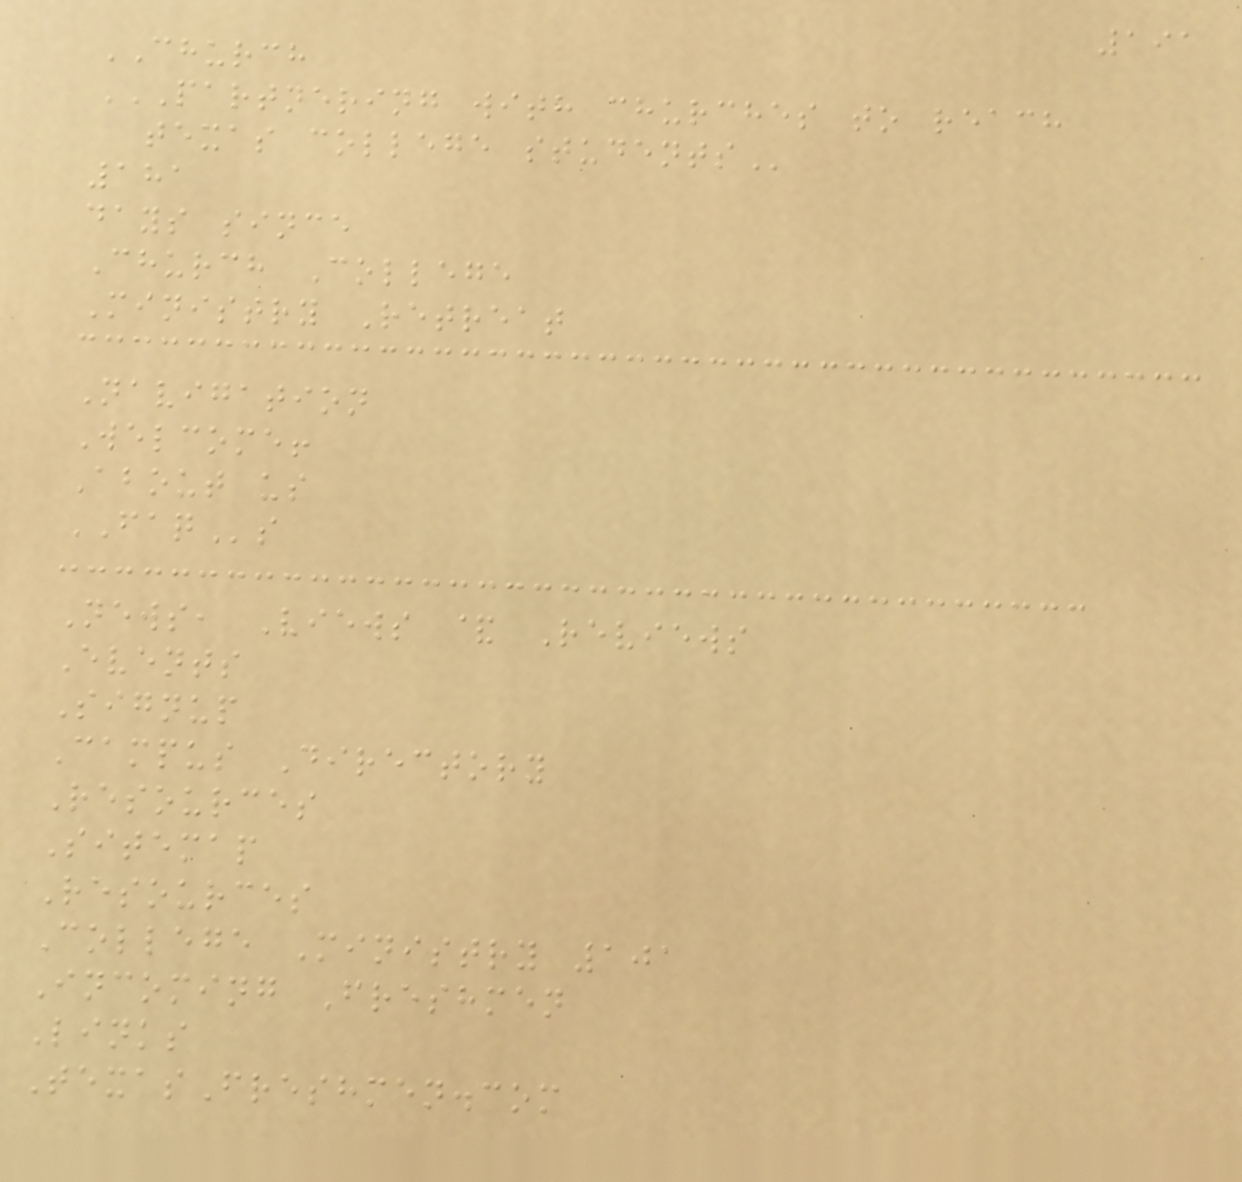191
CHURCH
PARTNERING WITH CHURCHES TO REACH
TEXAS COLLEGE STUDENTS
181
days since
Church College
Ministry Retreat
Navigation
Welcome!
About us
FAQs
News, Views & Reviews
Events
Signup
Campus Directory
Resources
Sitemap
Resources
College Ministry 101
Incoming Freshmen
Links
TexasFreshmen.com
